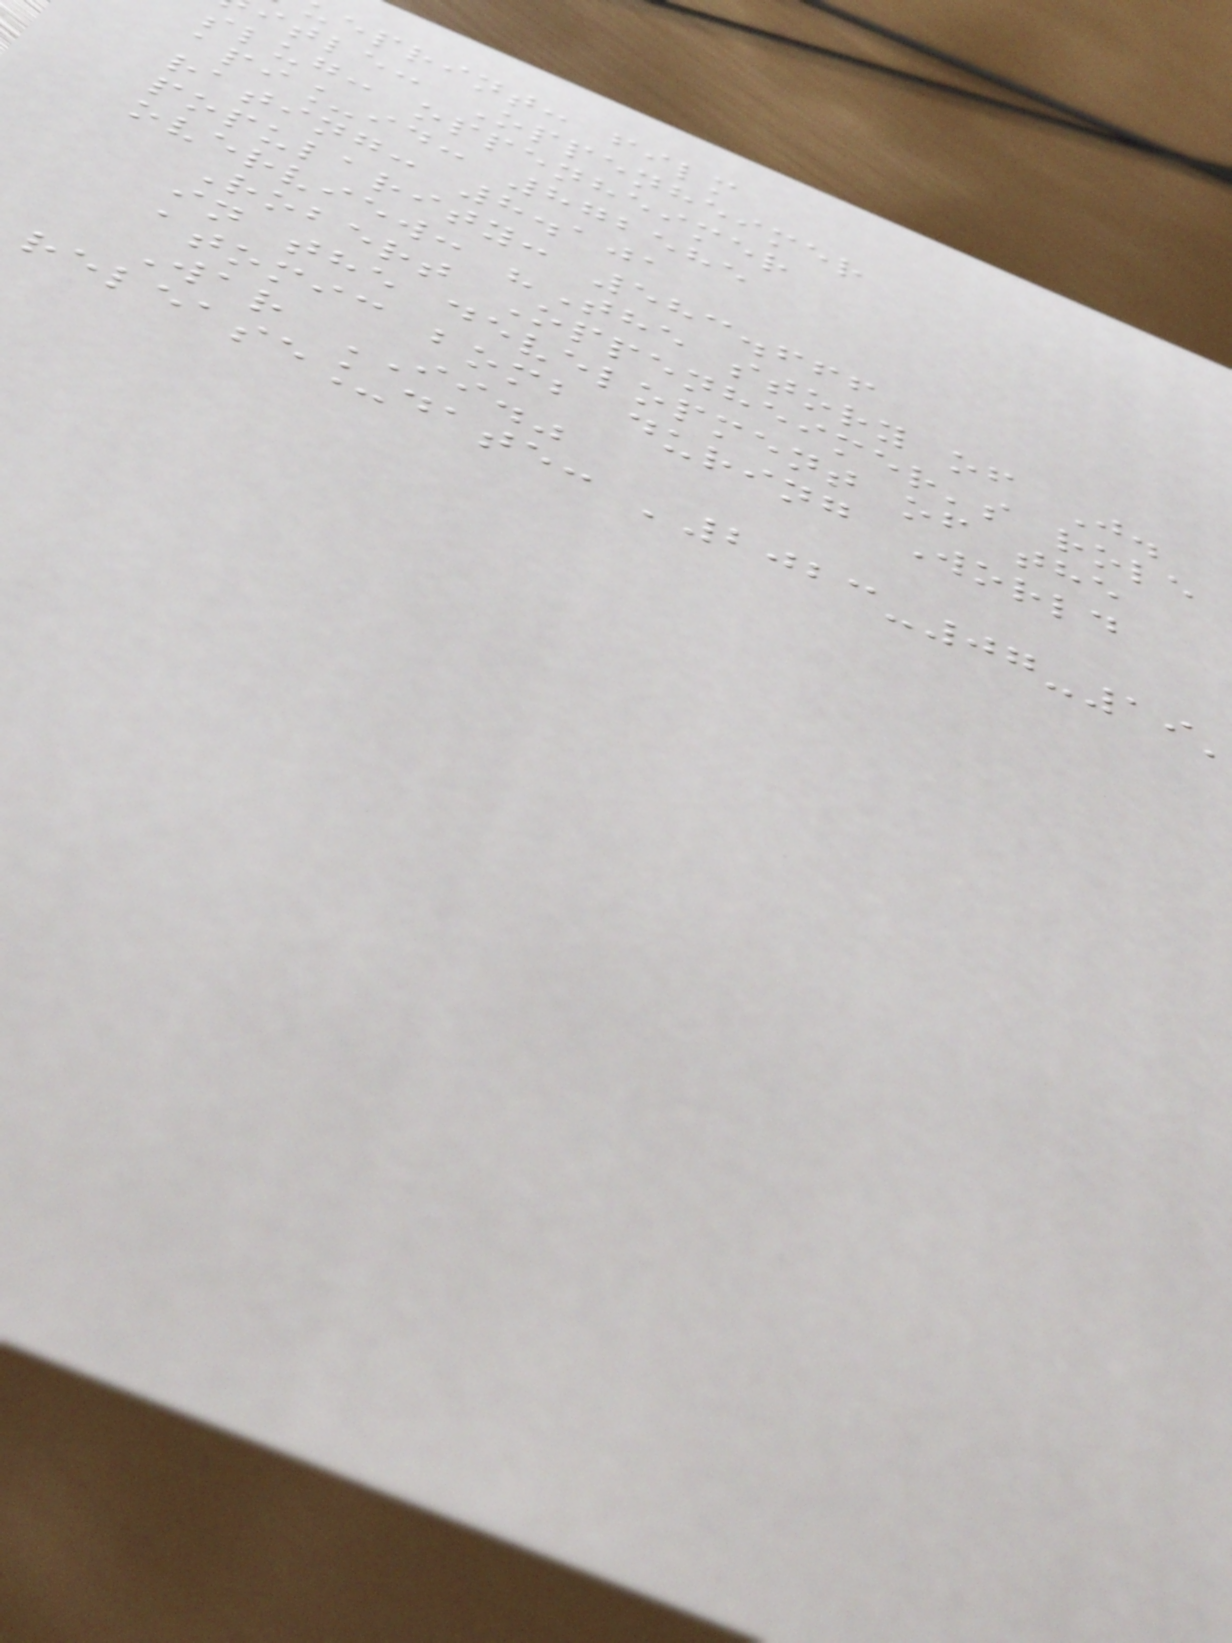eprint: film
itle: Oppenheimer
slug: oppenheimer
api_id: 872585
rating: 8.101
popularity: 583.666
overview: "The story of J.
Robert Oppenheimer's role
in the development of the
atomic bomb during World
War II."
release_date: '2023-07-19
